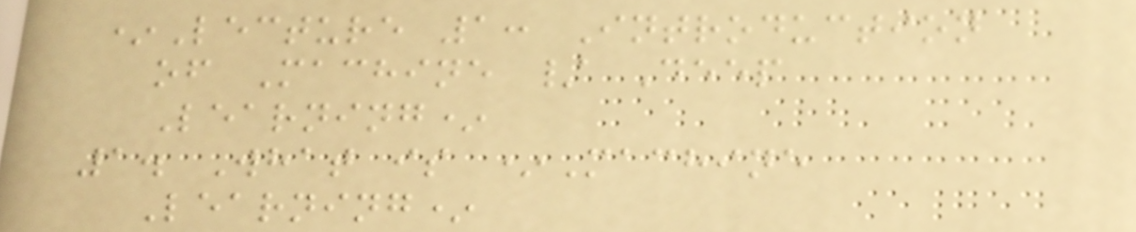*Lecture 1: Introduction
of Machine / Deep
Learning*
1. What is *Machine
Learning*
